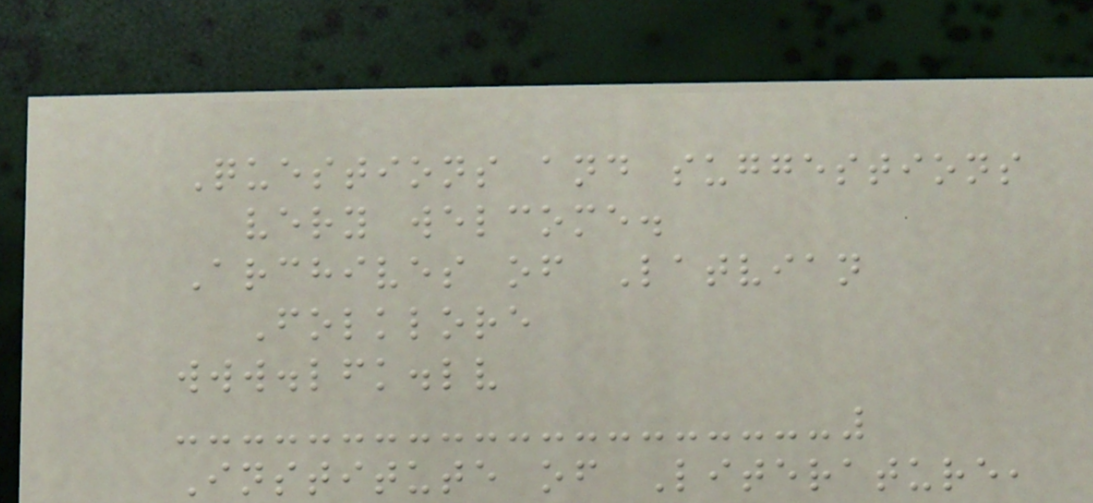Questions and suggestions
very welcome.
Archives of Latvian
Folklore
www.lfk.lv
Institute of Literature,
